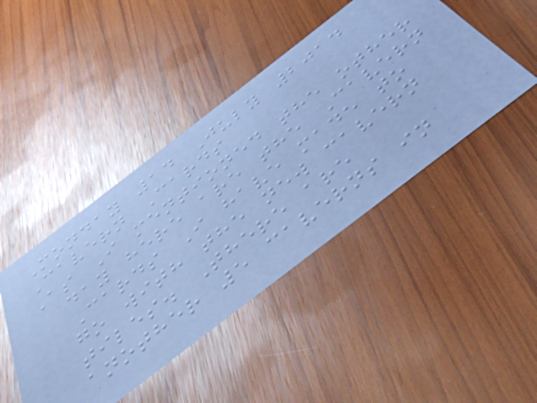Monday 14 July 2014
Cavern Cards
As I mentioned the other
day here are the Cavern
Cards I have made to
go with the new cavern
tiles. There are
another 5 caverns in
